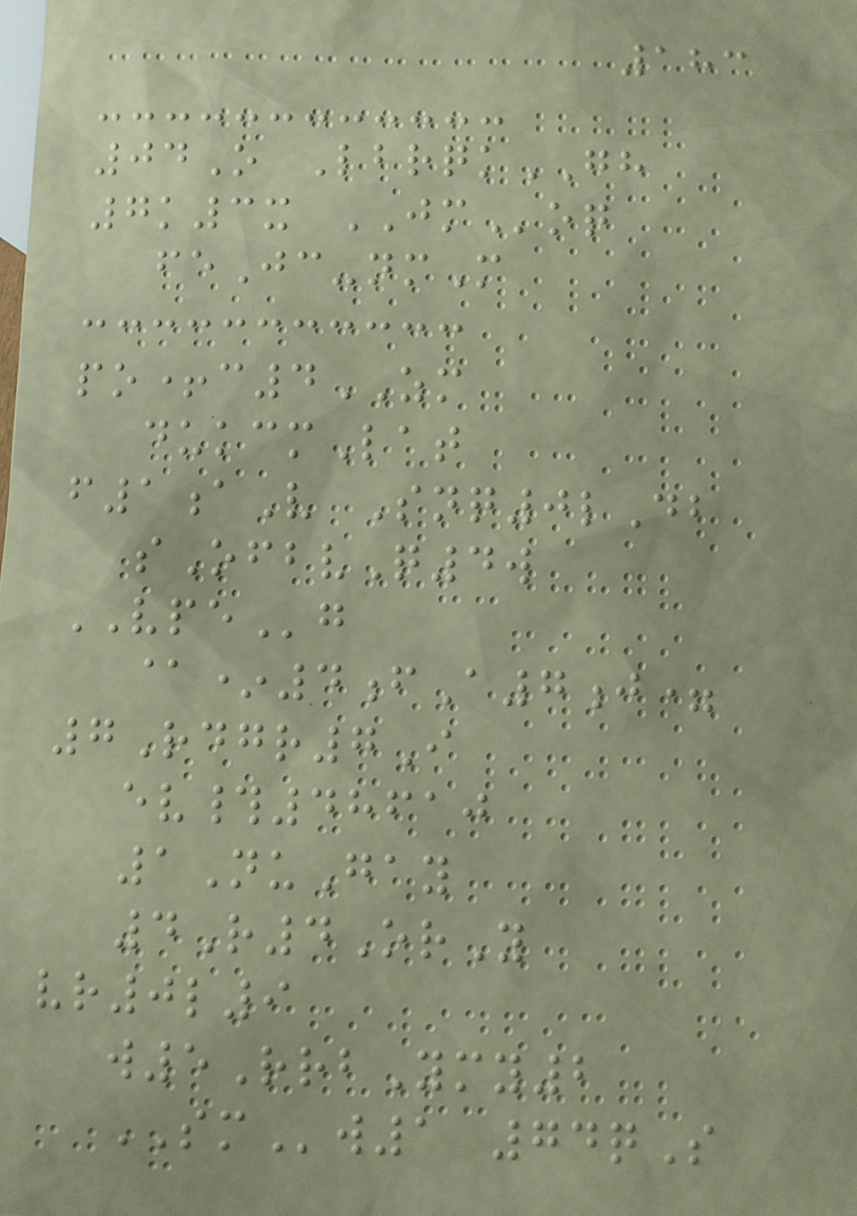183
04O LbrqkGH
7k3x JMoq
feJc-nmM
po+c4ZM
dukcmLat
f1aV Snq0lDb
sOfbvQ4w
VPEg
@*4fA7j=
7Rdgr7I
ev#48610
1NuGay
4R4OrY
vr0l9
w5RrbYmy2
SMw1 74qS
